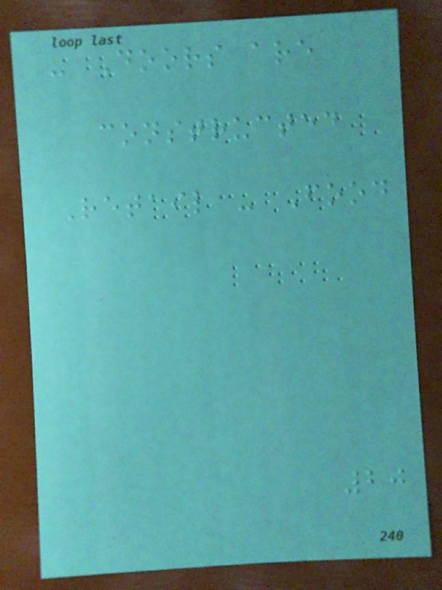- Doors are
constructed
Retail - Food
20
